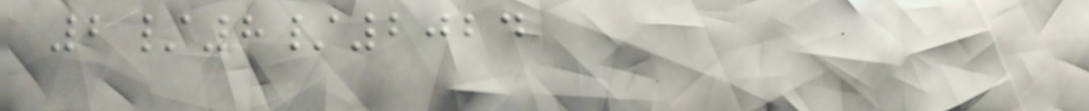2/8/2024
